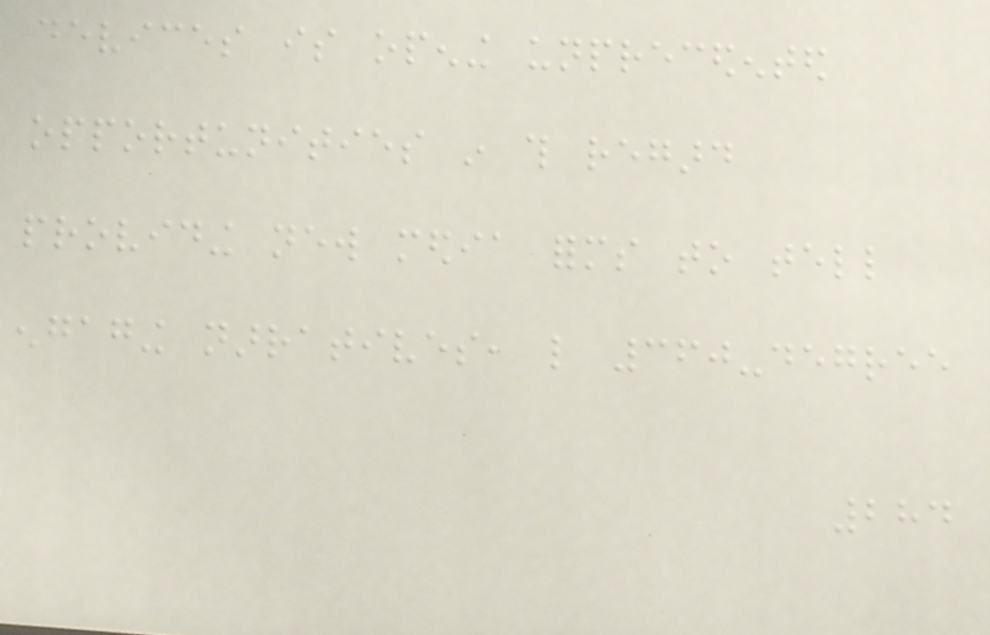devices is opening unprecedented
opportunities in this regard
providing new media forms to tell
engaging narratives, like 360-degree
284
